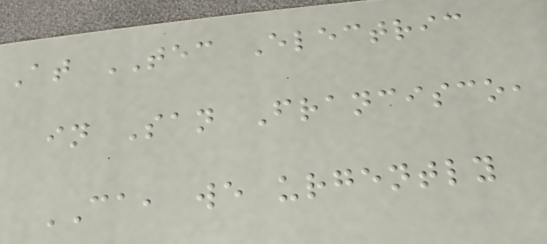At TEC Electric
in San Francisco,
CA, we urgently
